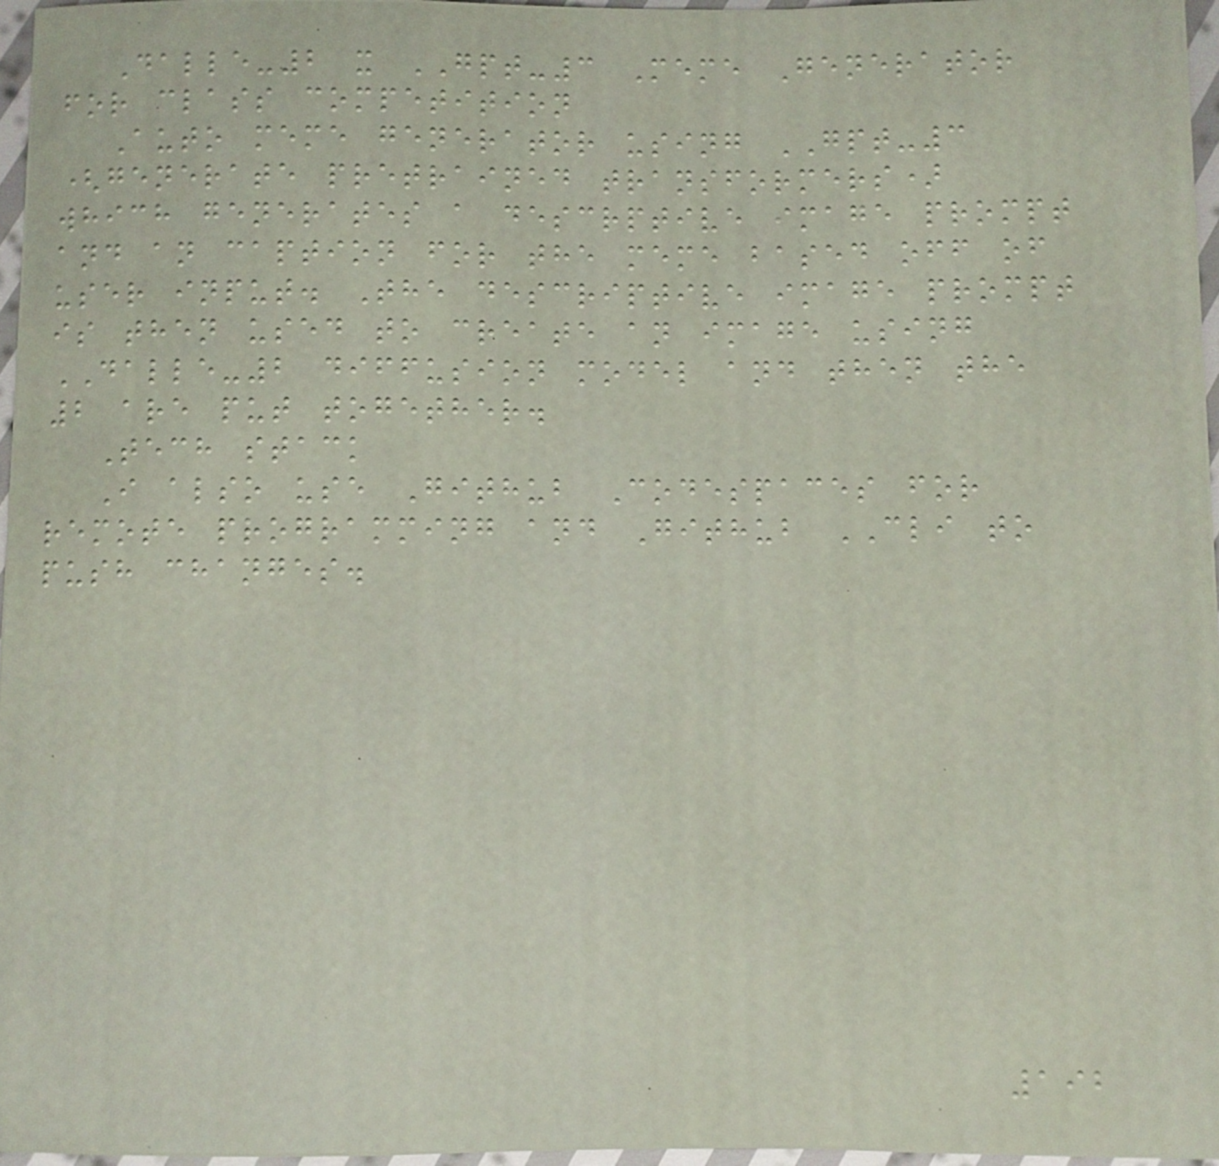Dalle-2 x GPT-3 Meme Generator
for class competition
Auto meme generator using GPT-3
(generate pretrained transformers)
which generates a descrptive image prompt
and an caption for the meme based off of
user input. The descriptive image prompt
is then used to create an image using
DALLE-2 diffusion model and then the
2 are put together.
Tech stack
I also use Github Codespaces for
remote programming and Github CLI to
push changes.
192
